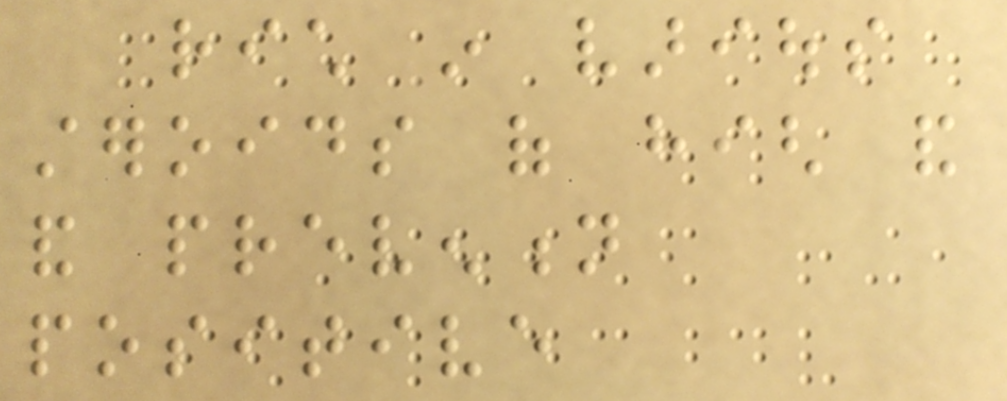rich in various
steroids of high and
and prevention
positive
